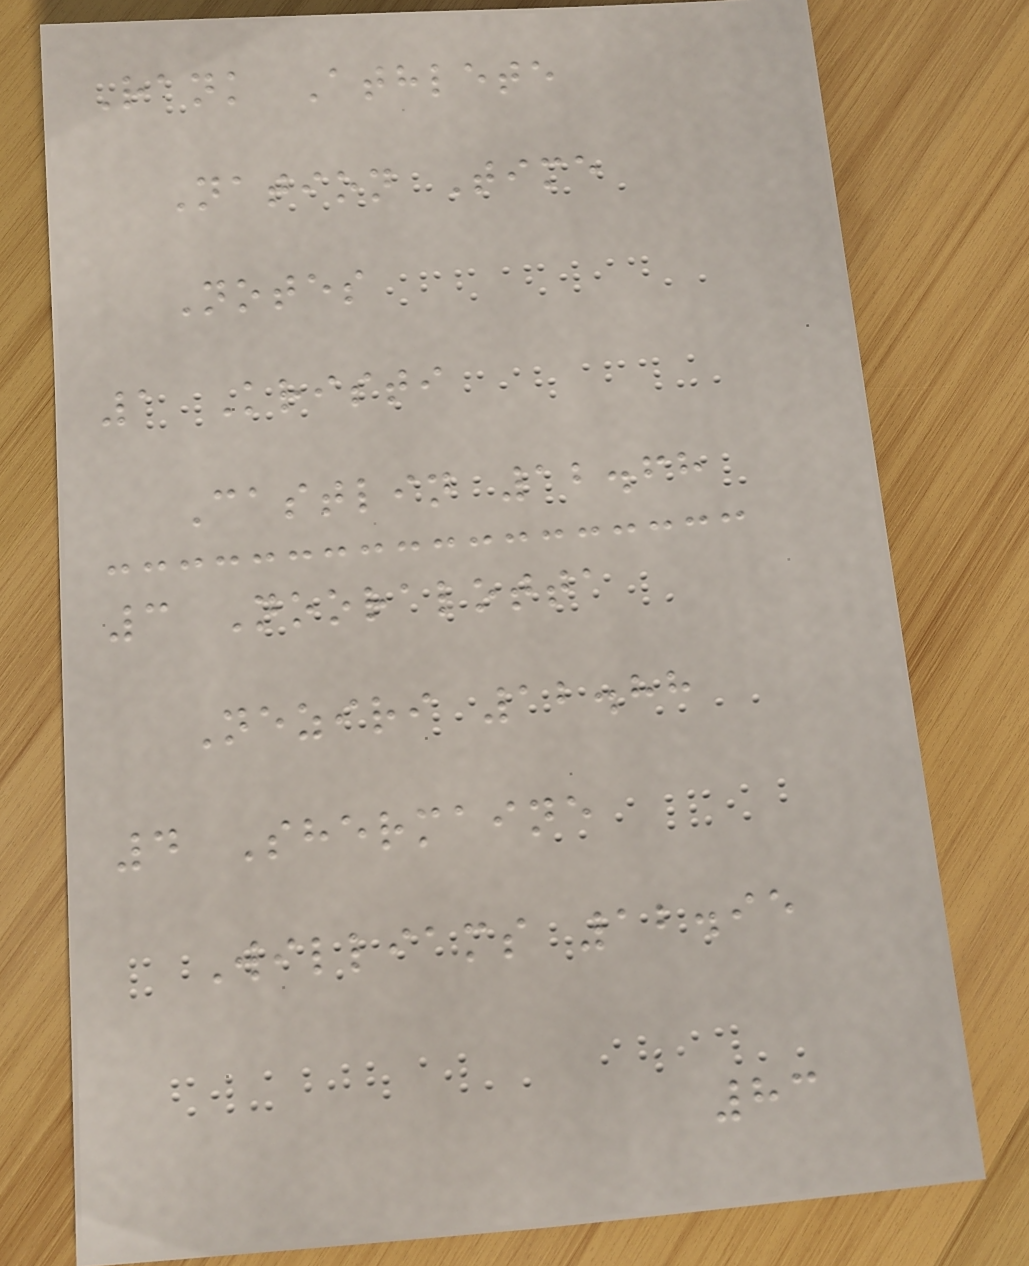Rank Athlete
Nation Time
Notes
1 Kristi
Castlin 12.68
3 Nooralotta
Neziri 12.88
4 Shermaine
Williams 12.95
83
